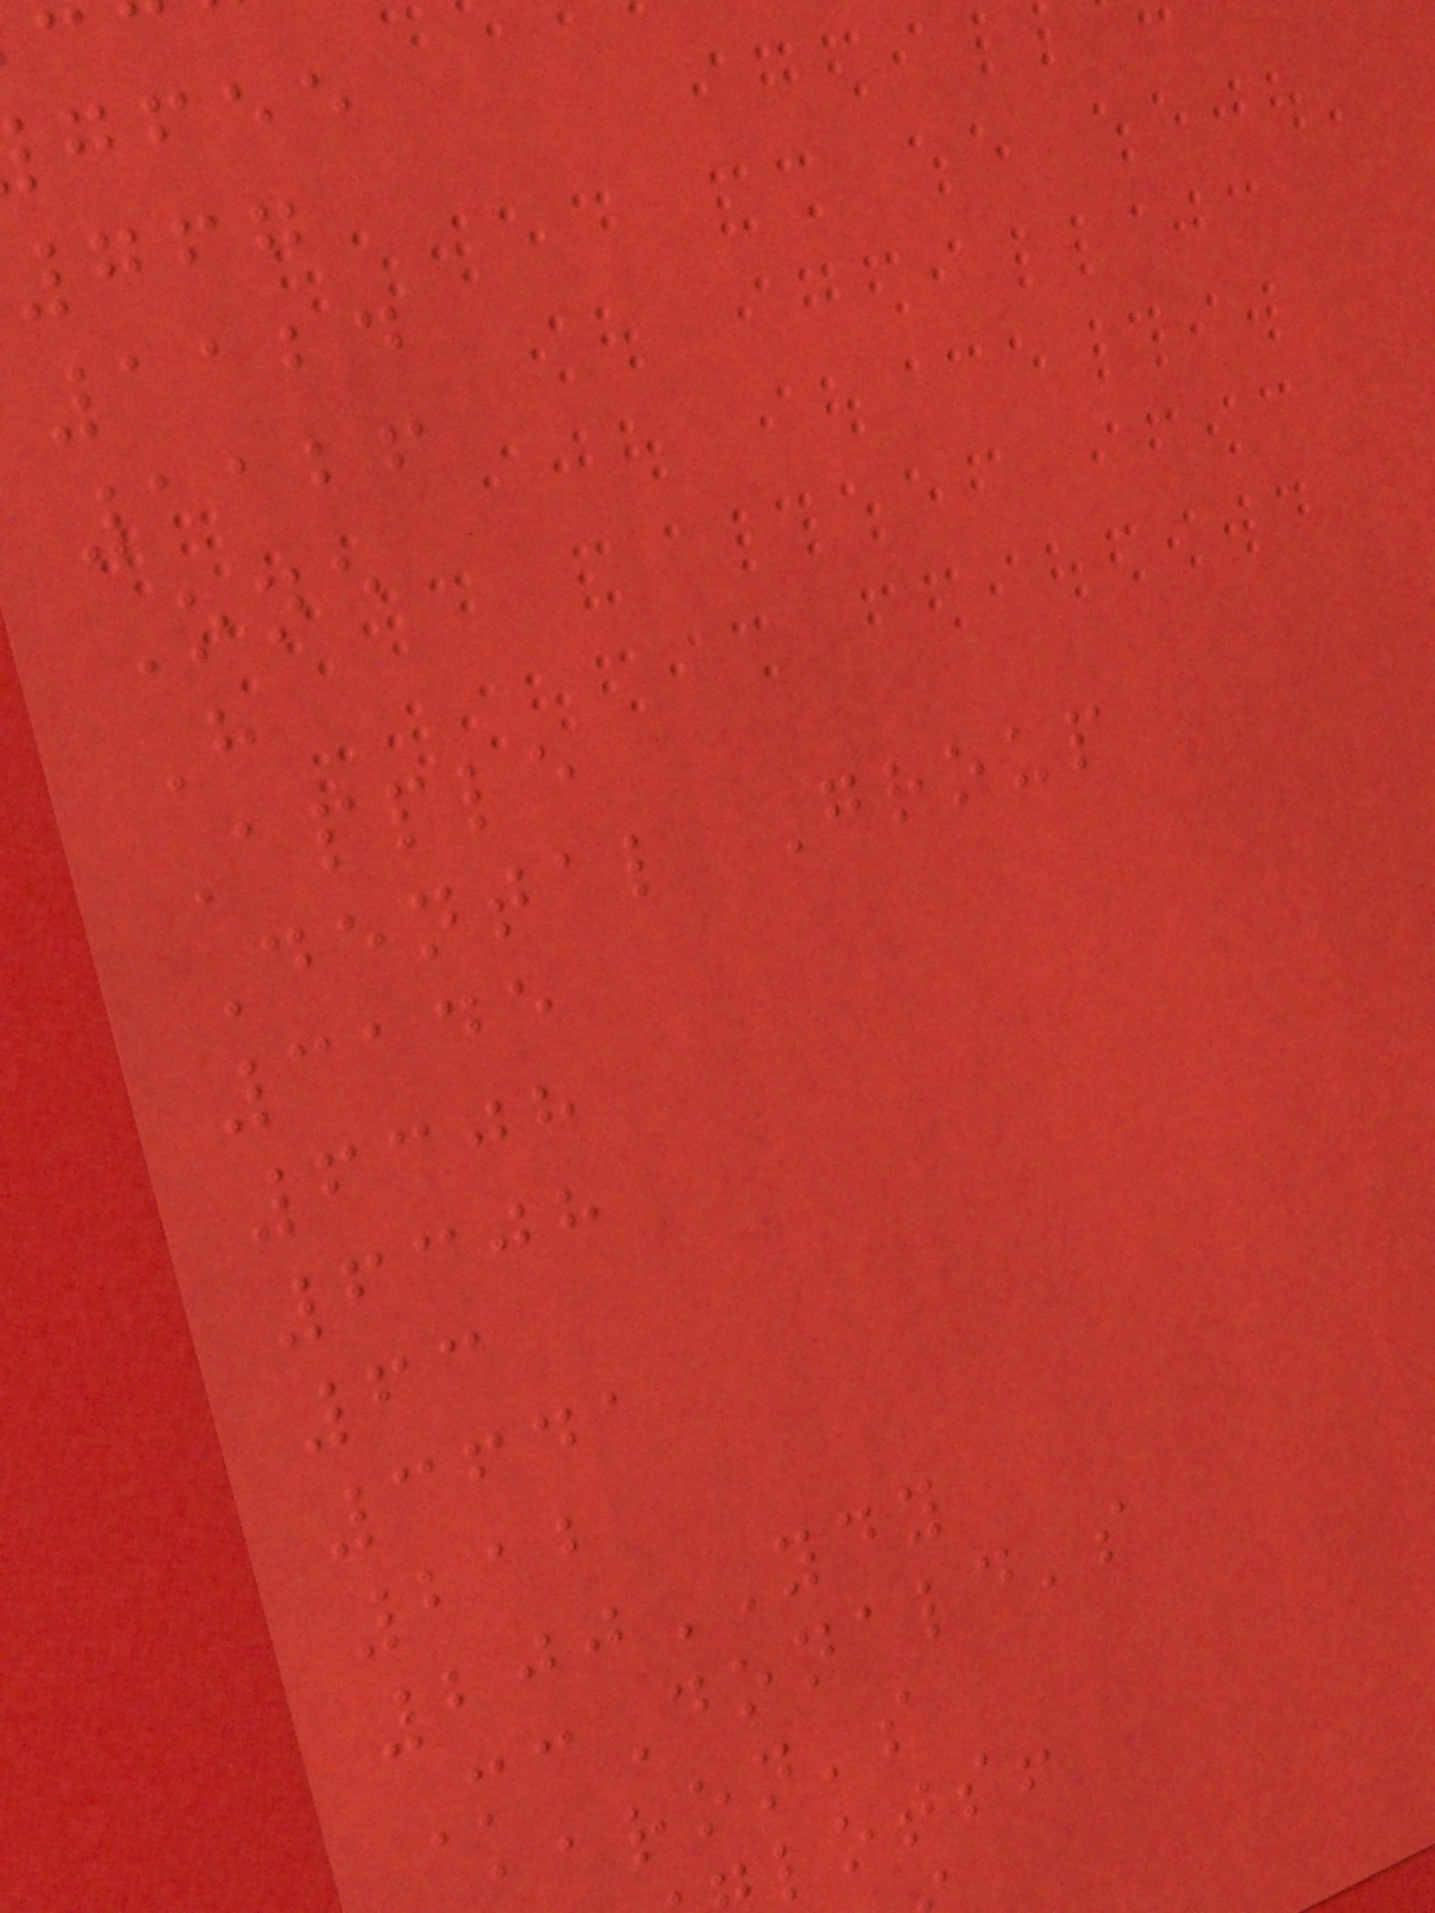gfee
767
1124
1126
One
H
Apple
Dental Group
3145
6308
6308
63
3641
212
200YDY
McDonald's
aron's
lots!
